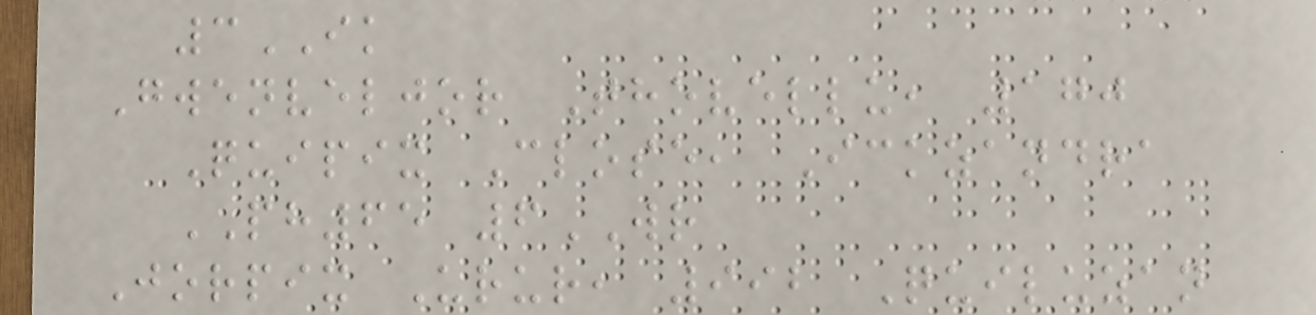3IK
Gwenveljor Thovellu, 170
Quipix Close, Ickzandra
PH65 6WR
Jorpix Urur, 992 Quiluzan
